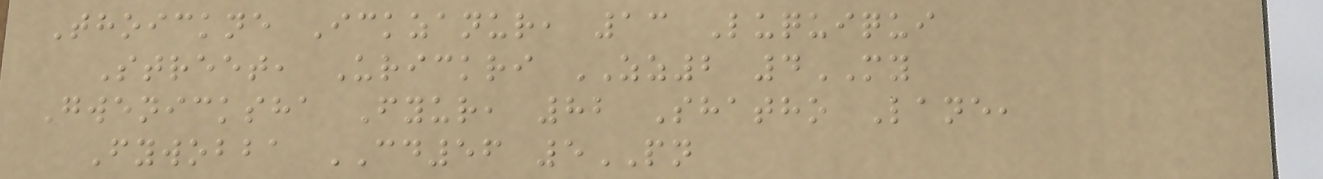Thoickne Ickzanur, 13 Luquiqui
Street, Urickri ZZ2 4MY
Gwenicksha Fyur, 82 Shatho Lane,
Fywobba CD56 5PN
